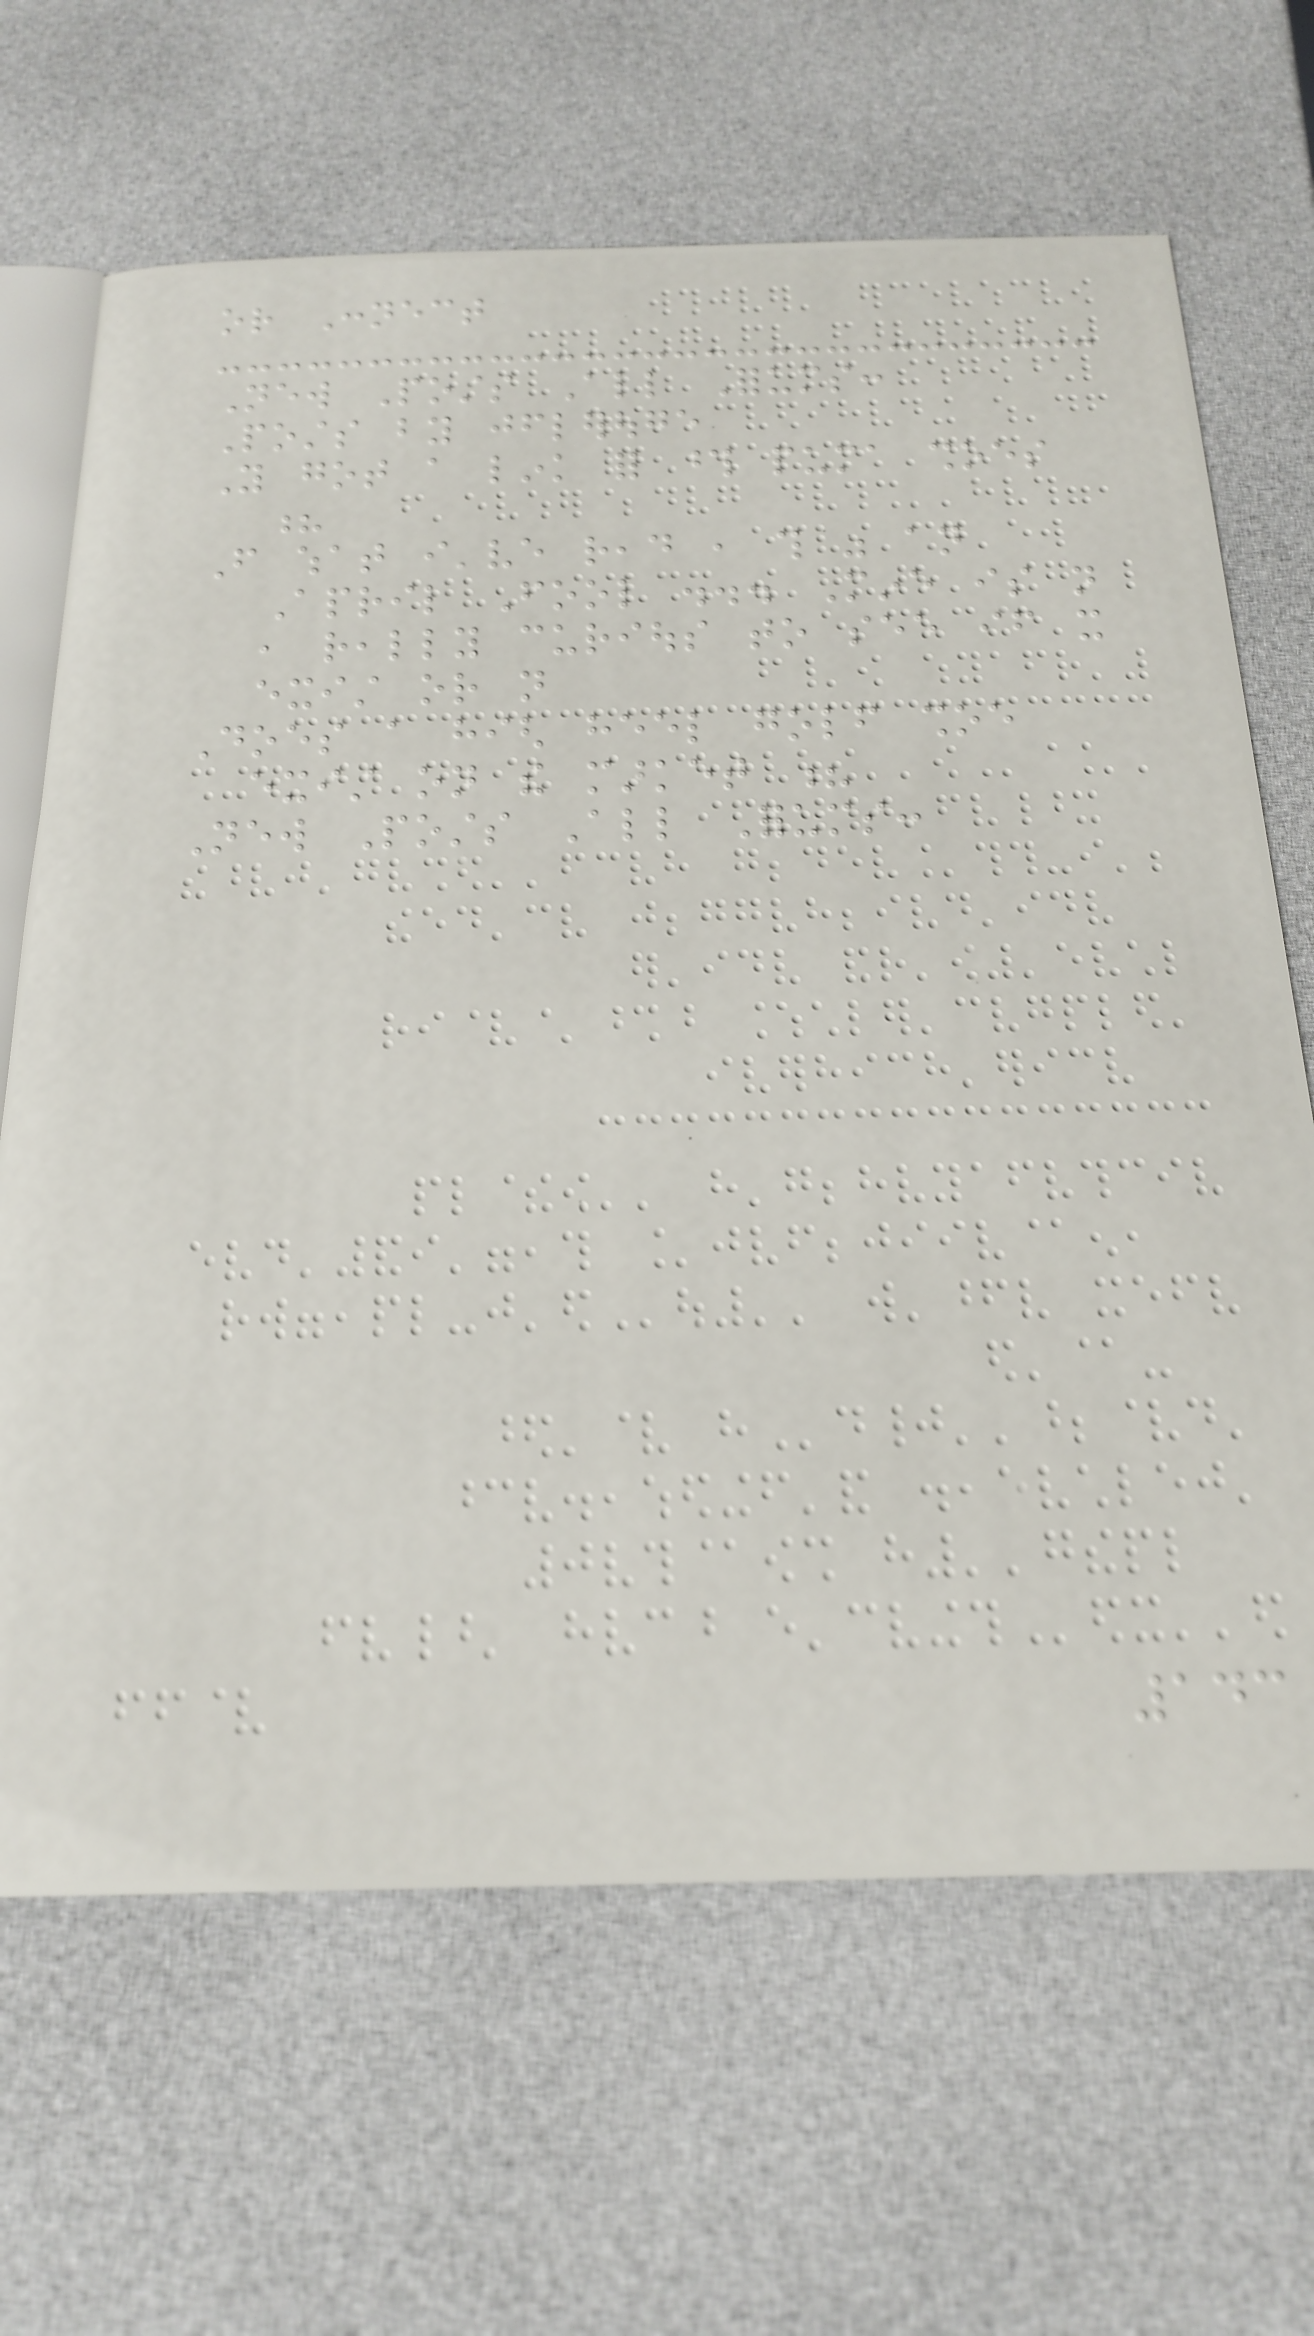or Connect
New Posts All Forums:
Posts by jflerouge
You got a link for those puma shoes
?
From what i've read , this was an
April Fool ... Mine is not
, really curious to see if it
exist or not
Does a high heel golf shoe
exist on the market ?
New Posts All Forums:
143
